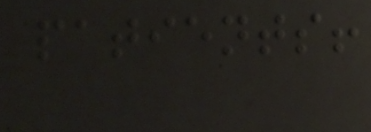patients!
